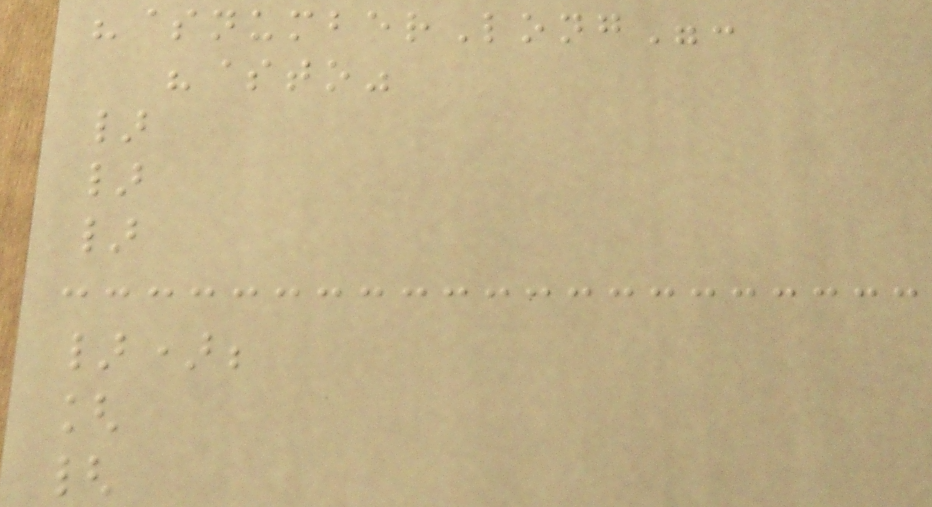"$numberLong":
"$to"
}
}
}
});
[
{
